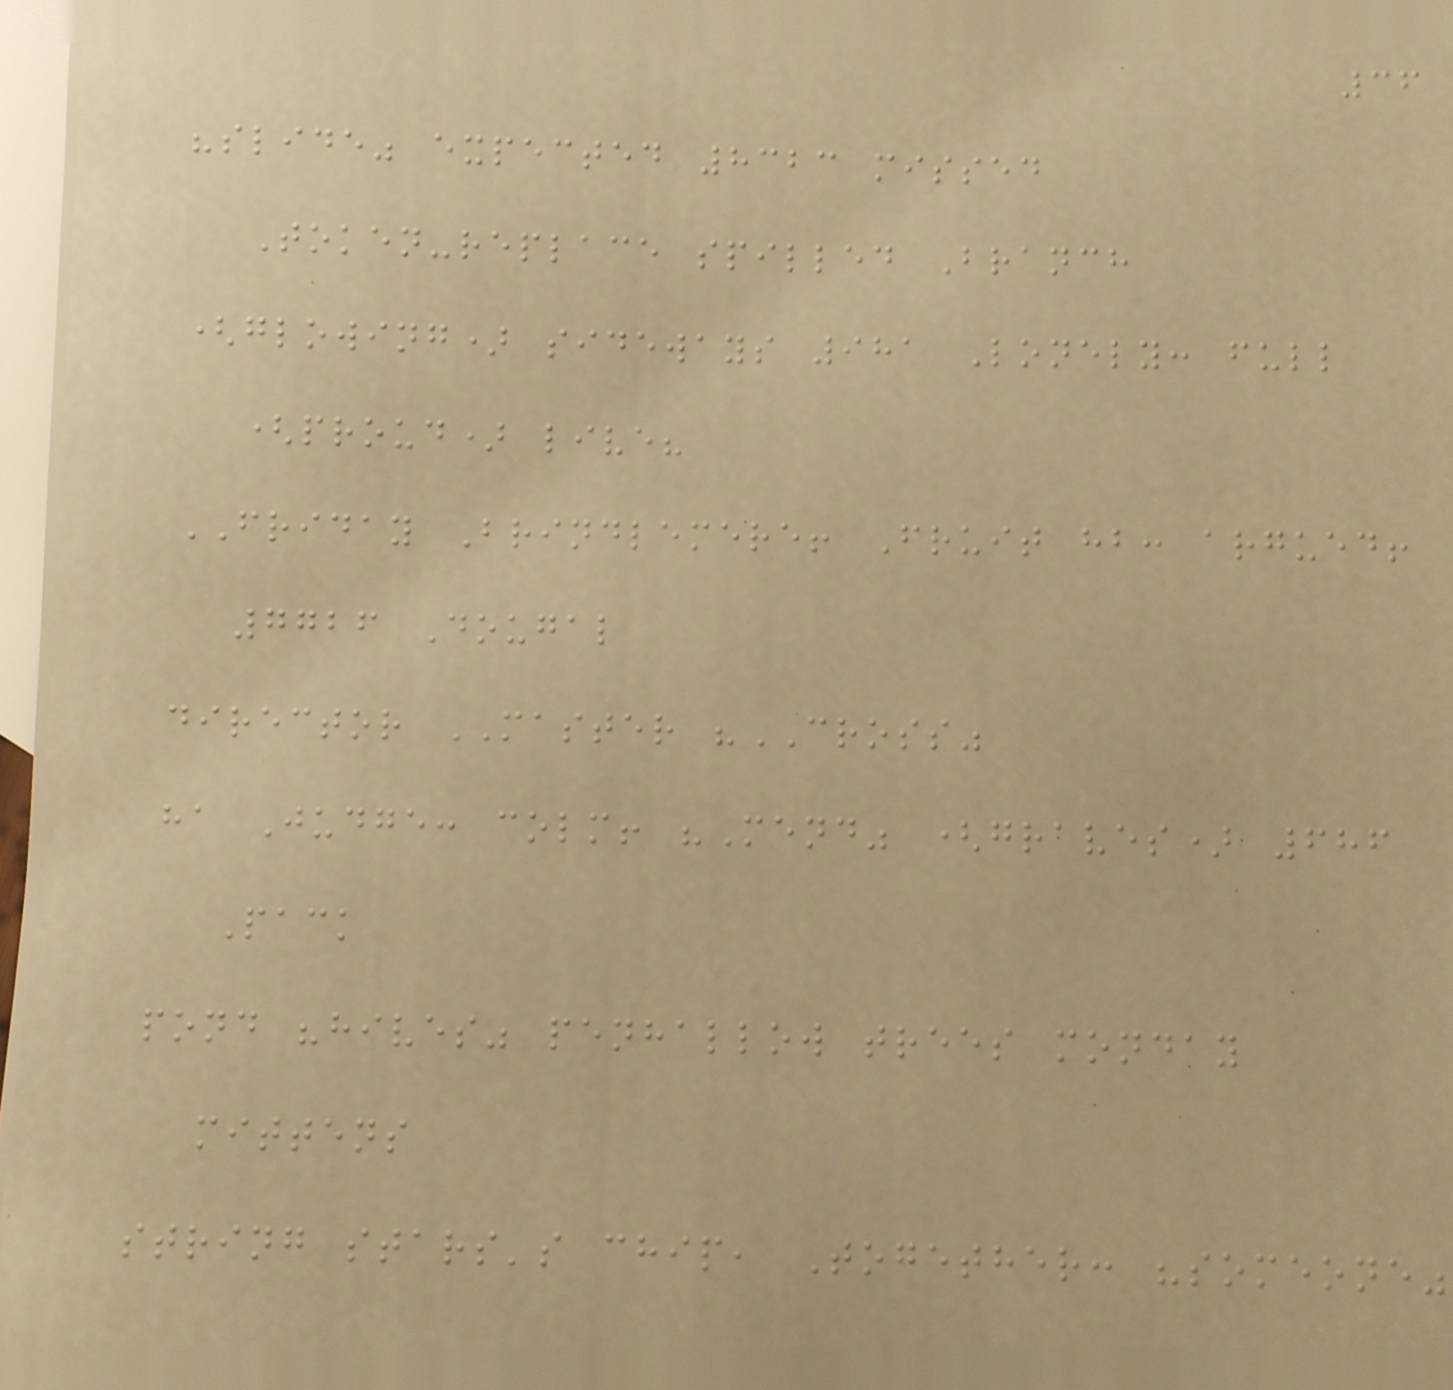36
"slide" expected 8323 missed
Token-replace spilled Branch
(glowing) sideways 981 Lonely: full
(proud) live?
FRIDAY Brindlemere! Fruit hb: argued!
7726 Dougal
director MASTER "CROSS"
ha Judge: colm! "Mend" (graves) 686
Pack
pond "hives" penhallow trees monday
mittens
string stars's chip, Together: "someone"
